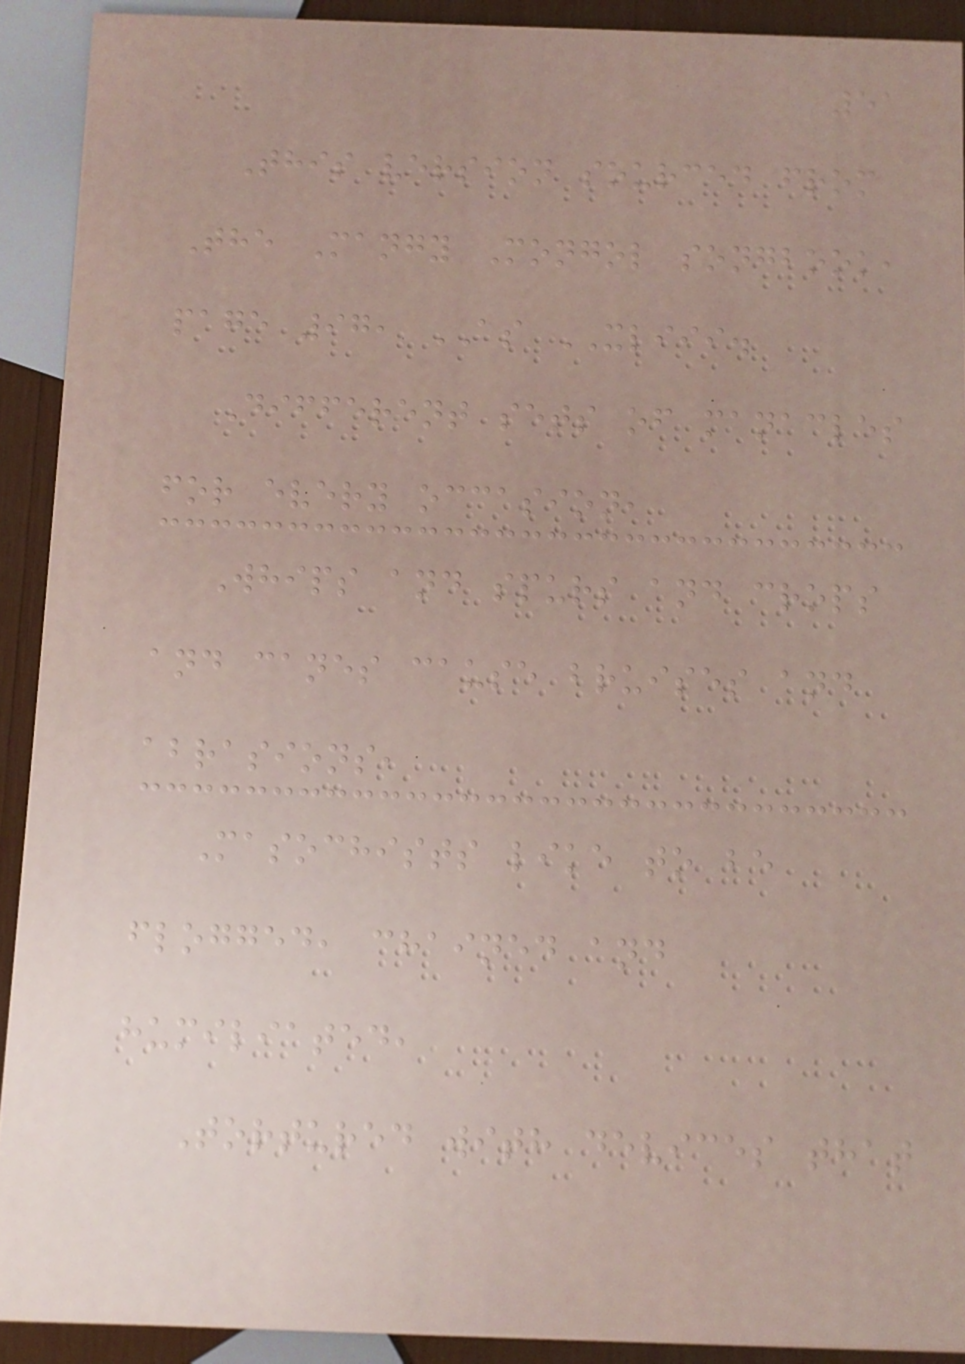51
This version sourced from
The Mangy Mongol songbook,
page 97, AS XLIII.
Different sets of manacles
for every occasion,
Whips and spurs and crops
and canes cause bruises and
abrasions,
Masochists like to be
flogged, chained and
humiliated,
Tortured with devices that
